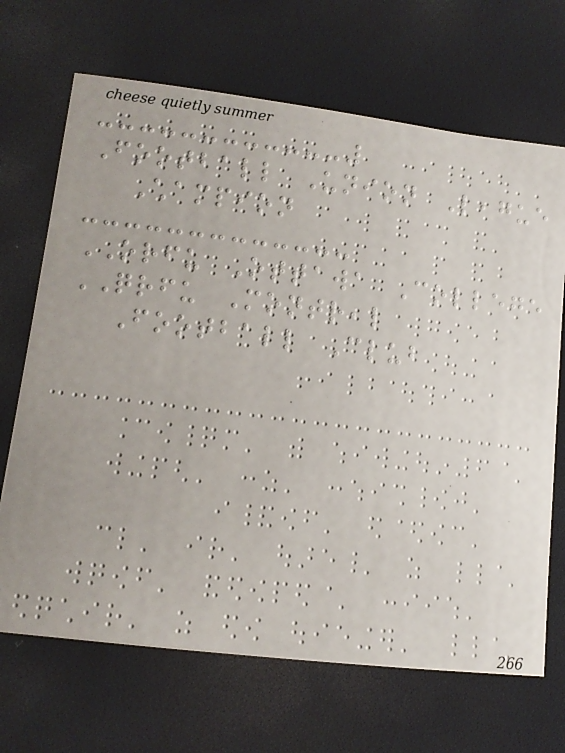Football Union League
Champion
ORFU Ottawa College
QRFU Montreal
Football Club
